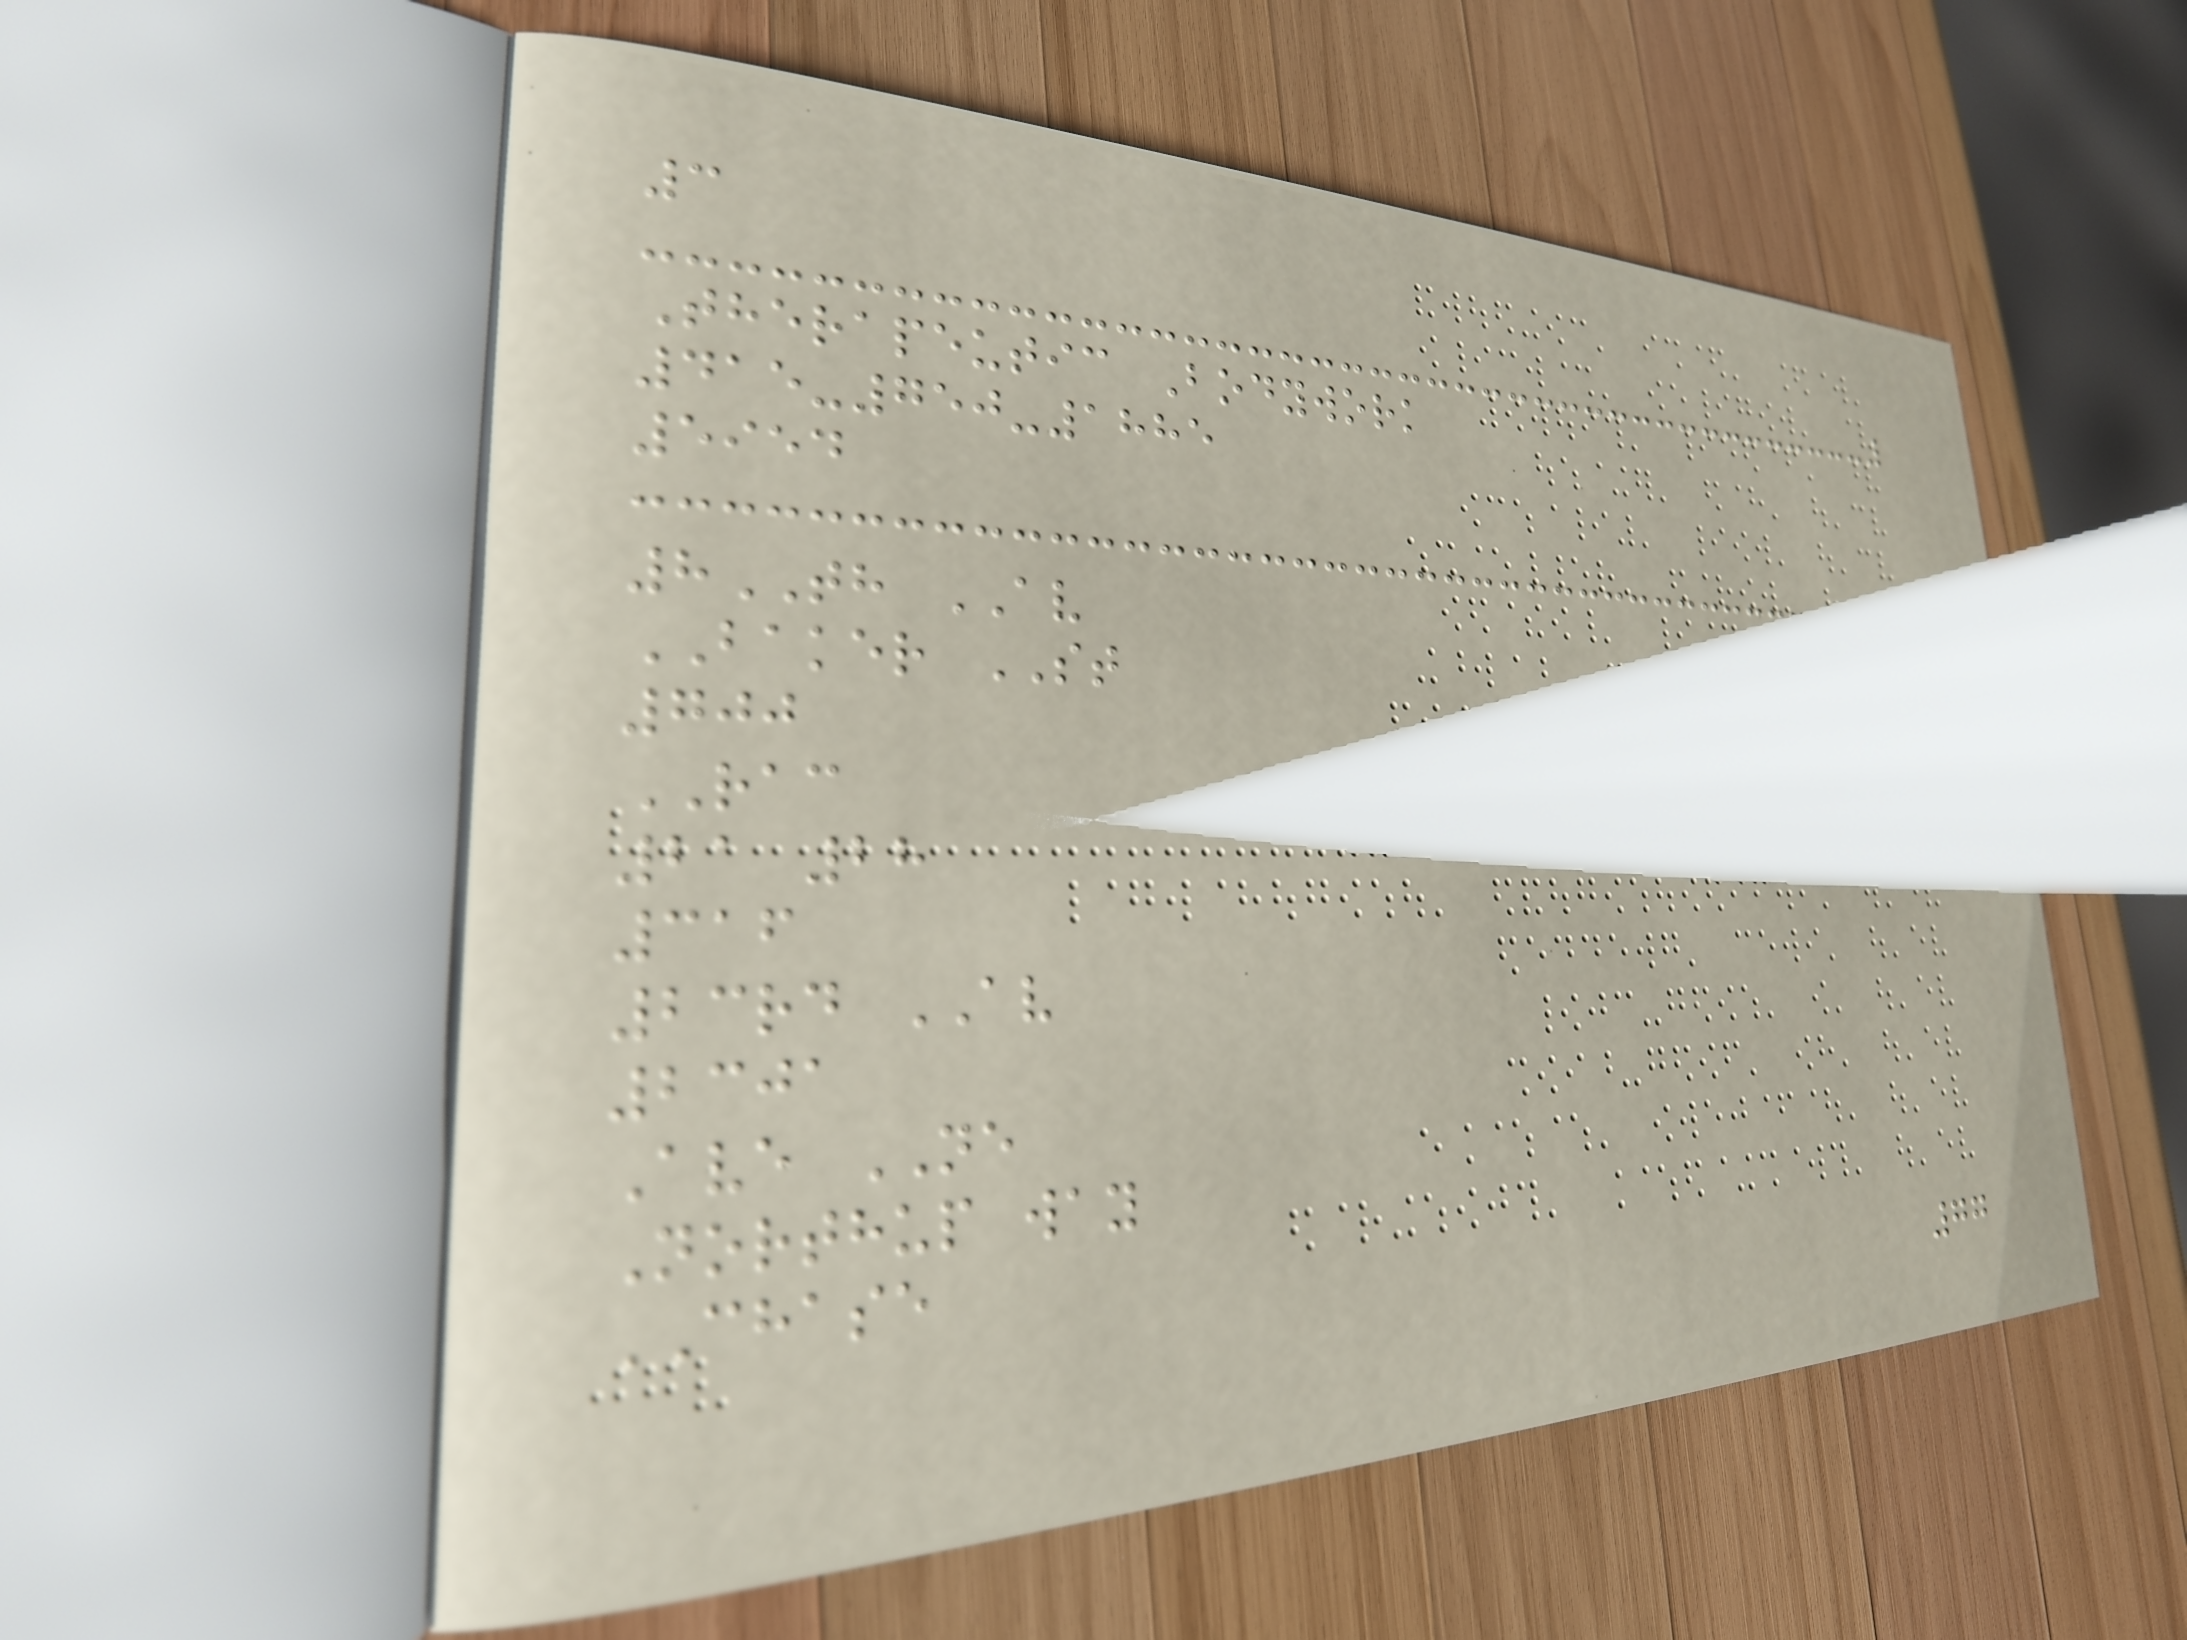3
Therapeutic Bodywork
415-750-1885
5954
8TH AV
BAKER ST
700
RAC
21 28
316
23rd AV
2301
Ave NE
Northup way
CHASE
77
